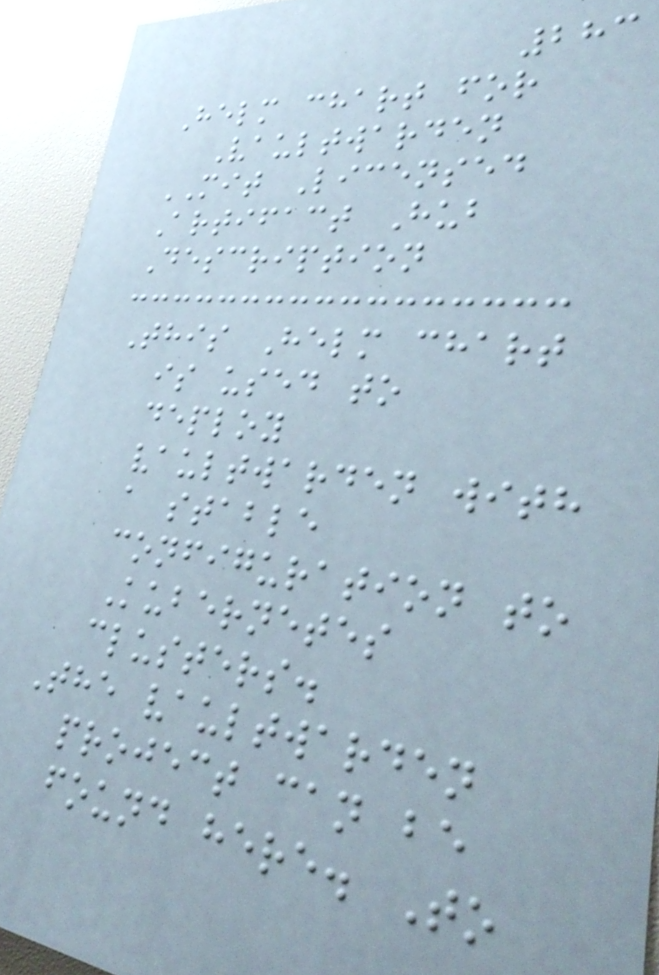283
Helm chart for
Vaultwarden
MIT Licensed
Artifact Hub
Description
This Helm chart
is used to
deploy
vaultwarden with
a stable
configuration to
Kubernetes
clusters.
The vaultwarden
project can be
found here. To
